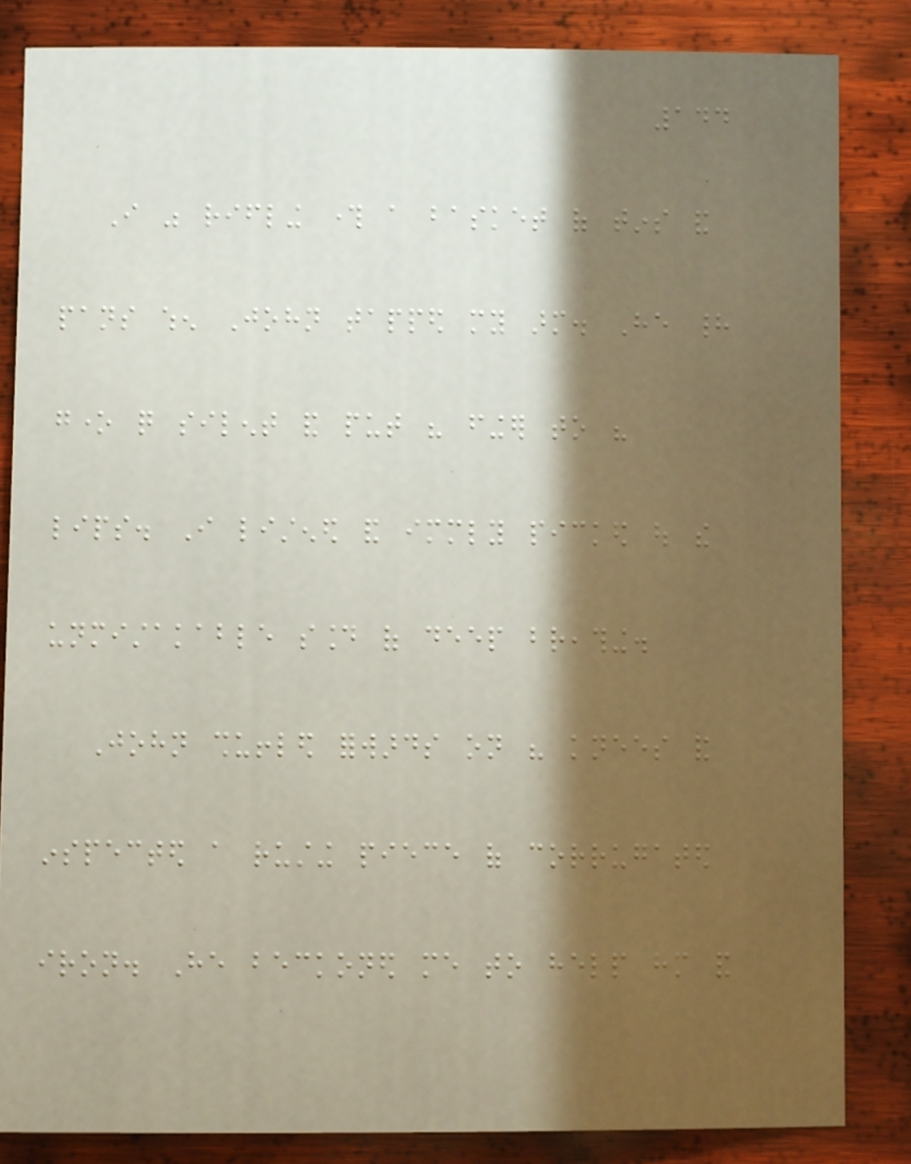144
I was rifling through a basket of tins and
pans when John tapped my arm. He had
gone quite silent and put his finger to his
lips. I listened and immediately picked out the
unmistakable sound of deep breathing.
John shuffled forwards on his knees and
inspected a rusting piece of corrugated
iron. He beckoned me to help him and
